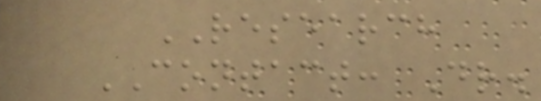RESEARCH
CONTACT: Dr.
